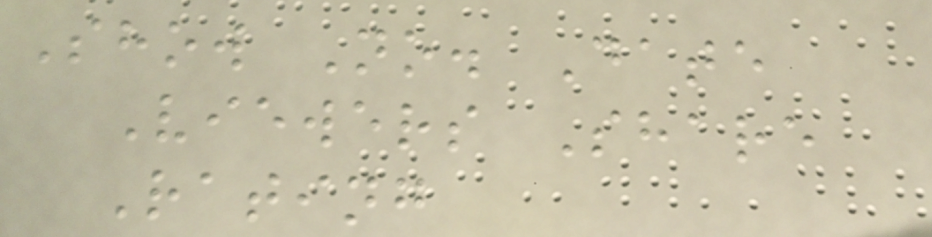Show No. Date
Viewers Share
Rating
